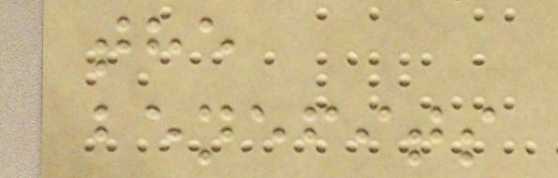the
benefits
